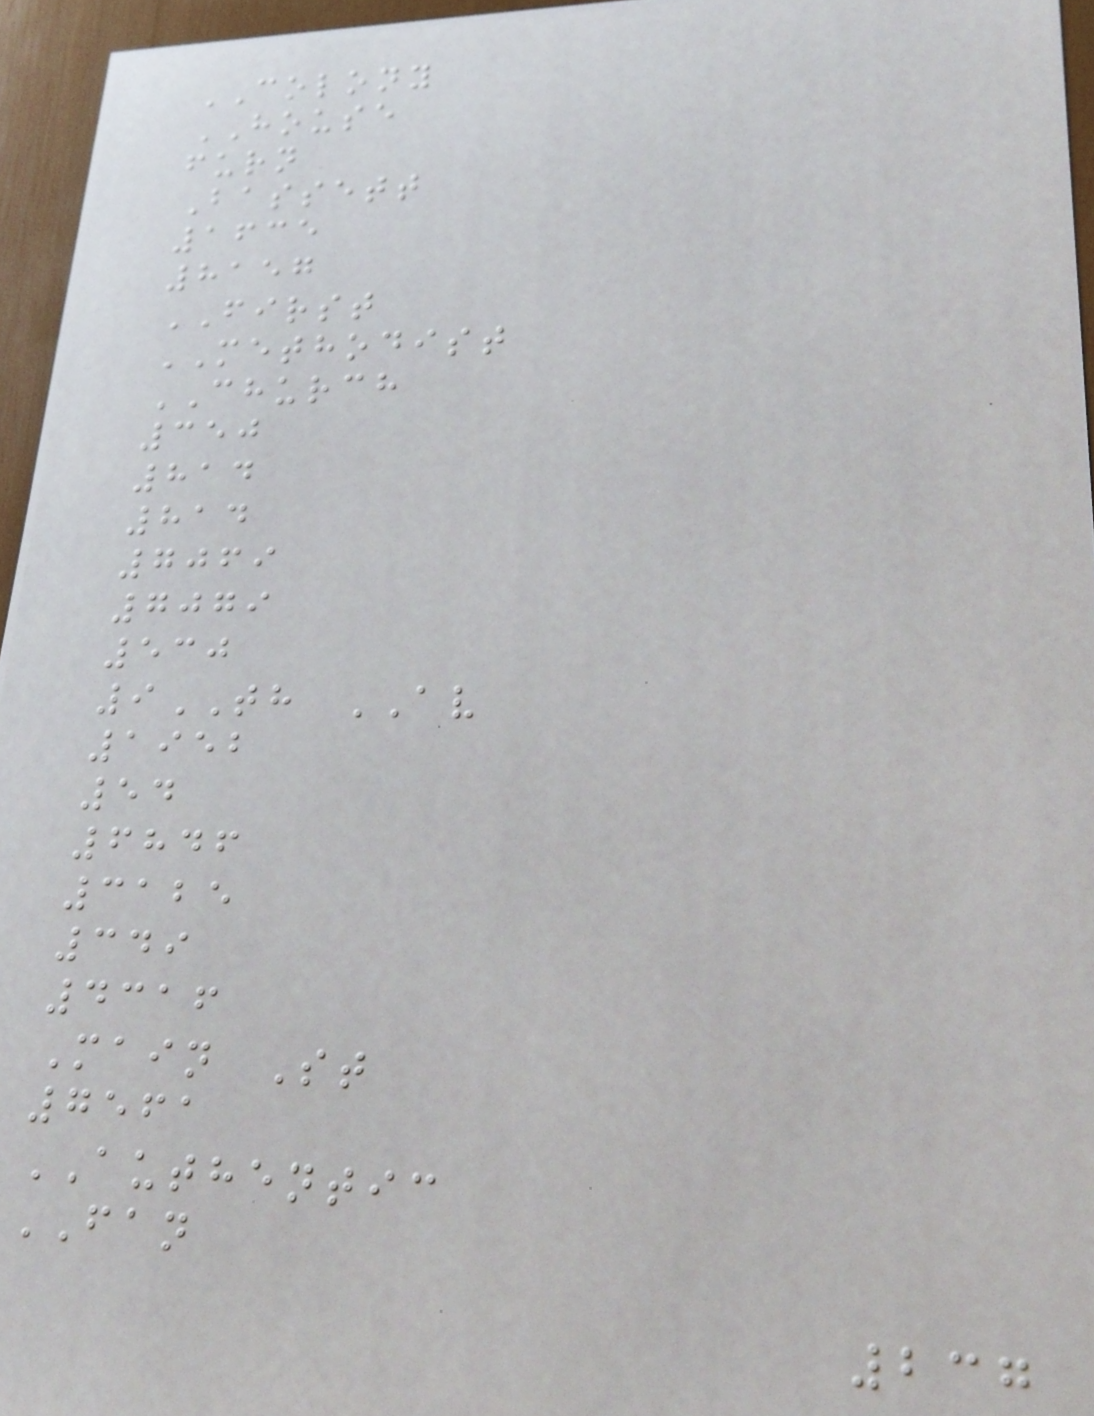COLONY
HOUSE
furn
Bassett
1635
8157
FIRST
METHODIST
CHURCH
350
814
814
7069
7079
530
9TH AV
1952
54
6846
3125
349
4316
Main St
7561
AUTHENTIC
FAN
237
